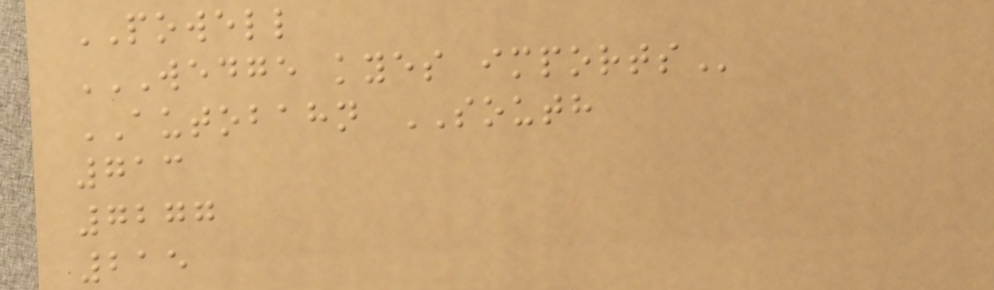POWELL
WEDGE KYES IMPORTS
AUTOBAHN SOUTH
713
7277
215
